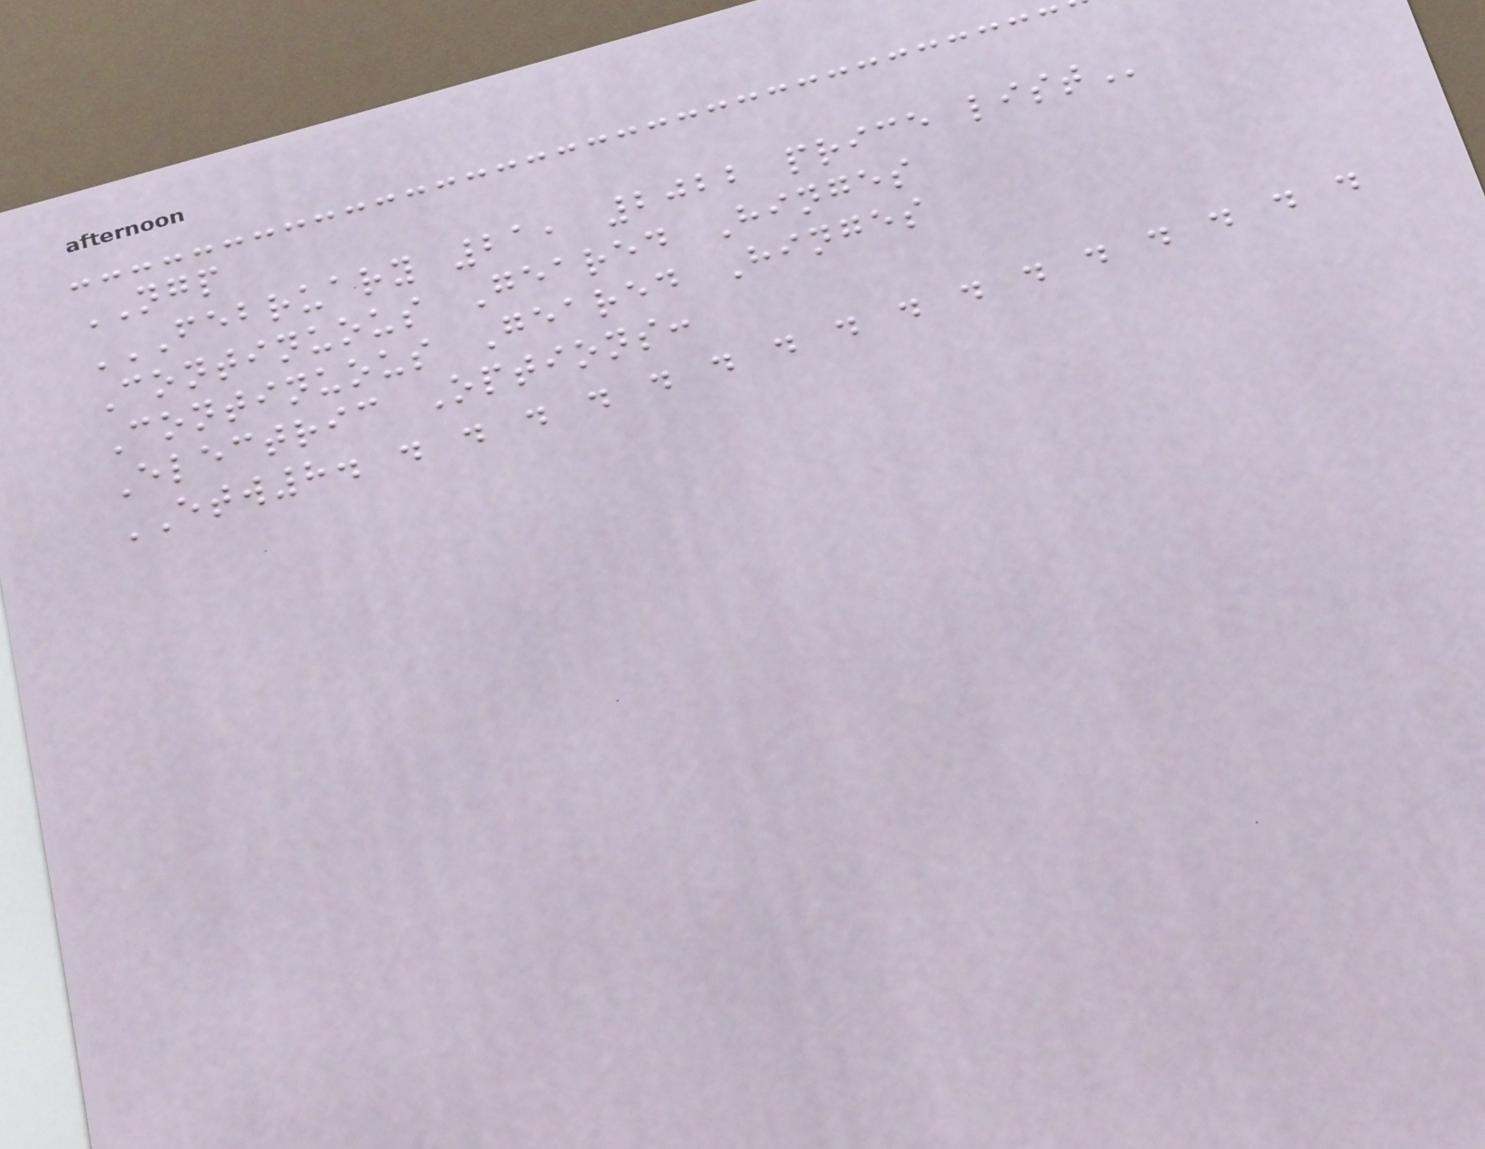NGP
FEBRUARY 21, 2022 PRICE LIST
Continuous Geared Hinges
Continuous Geared Hinges
Electric Options:
ETW8. . . . . . . . . . . . . . . . .
